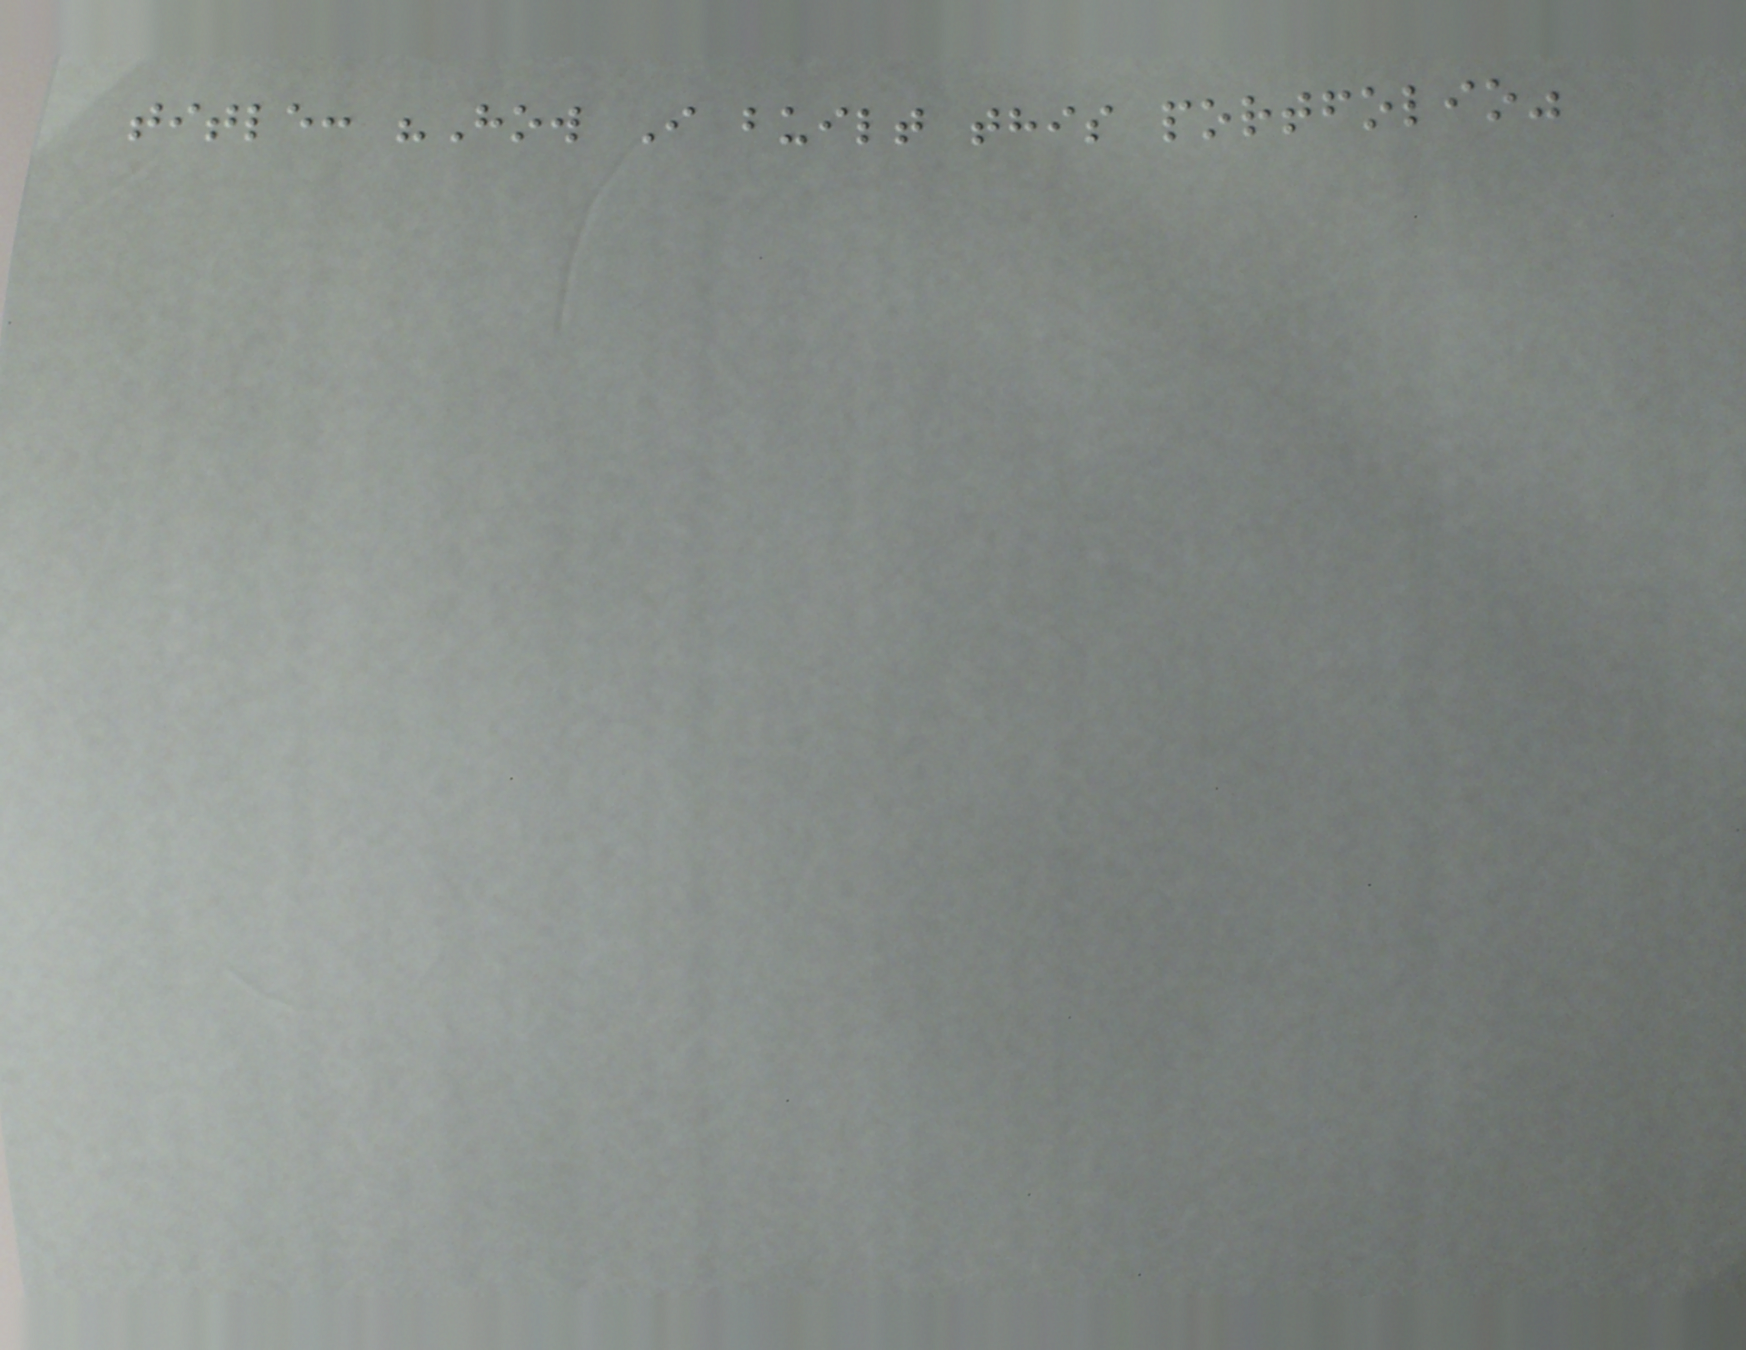title: "How I built this portfolio"
